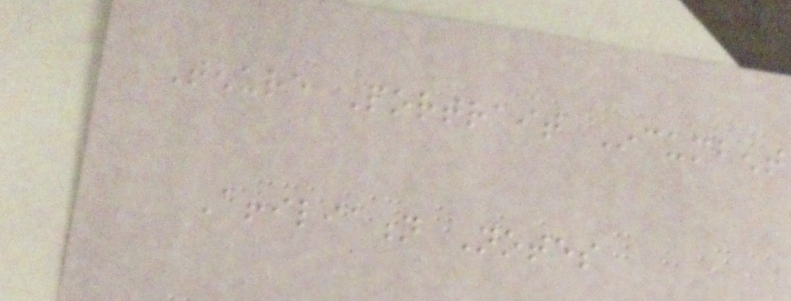Tenure Portrait Incumbent
Affiliation Notes
